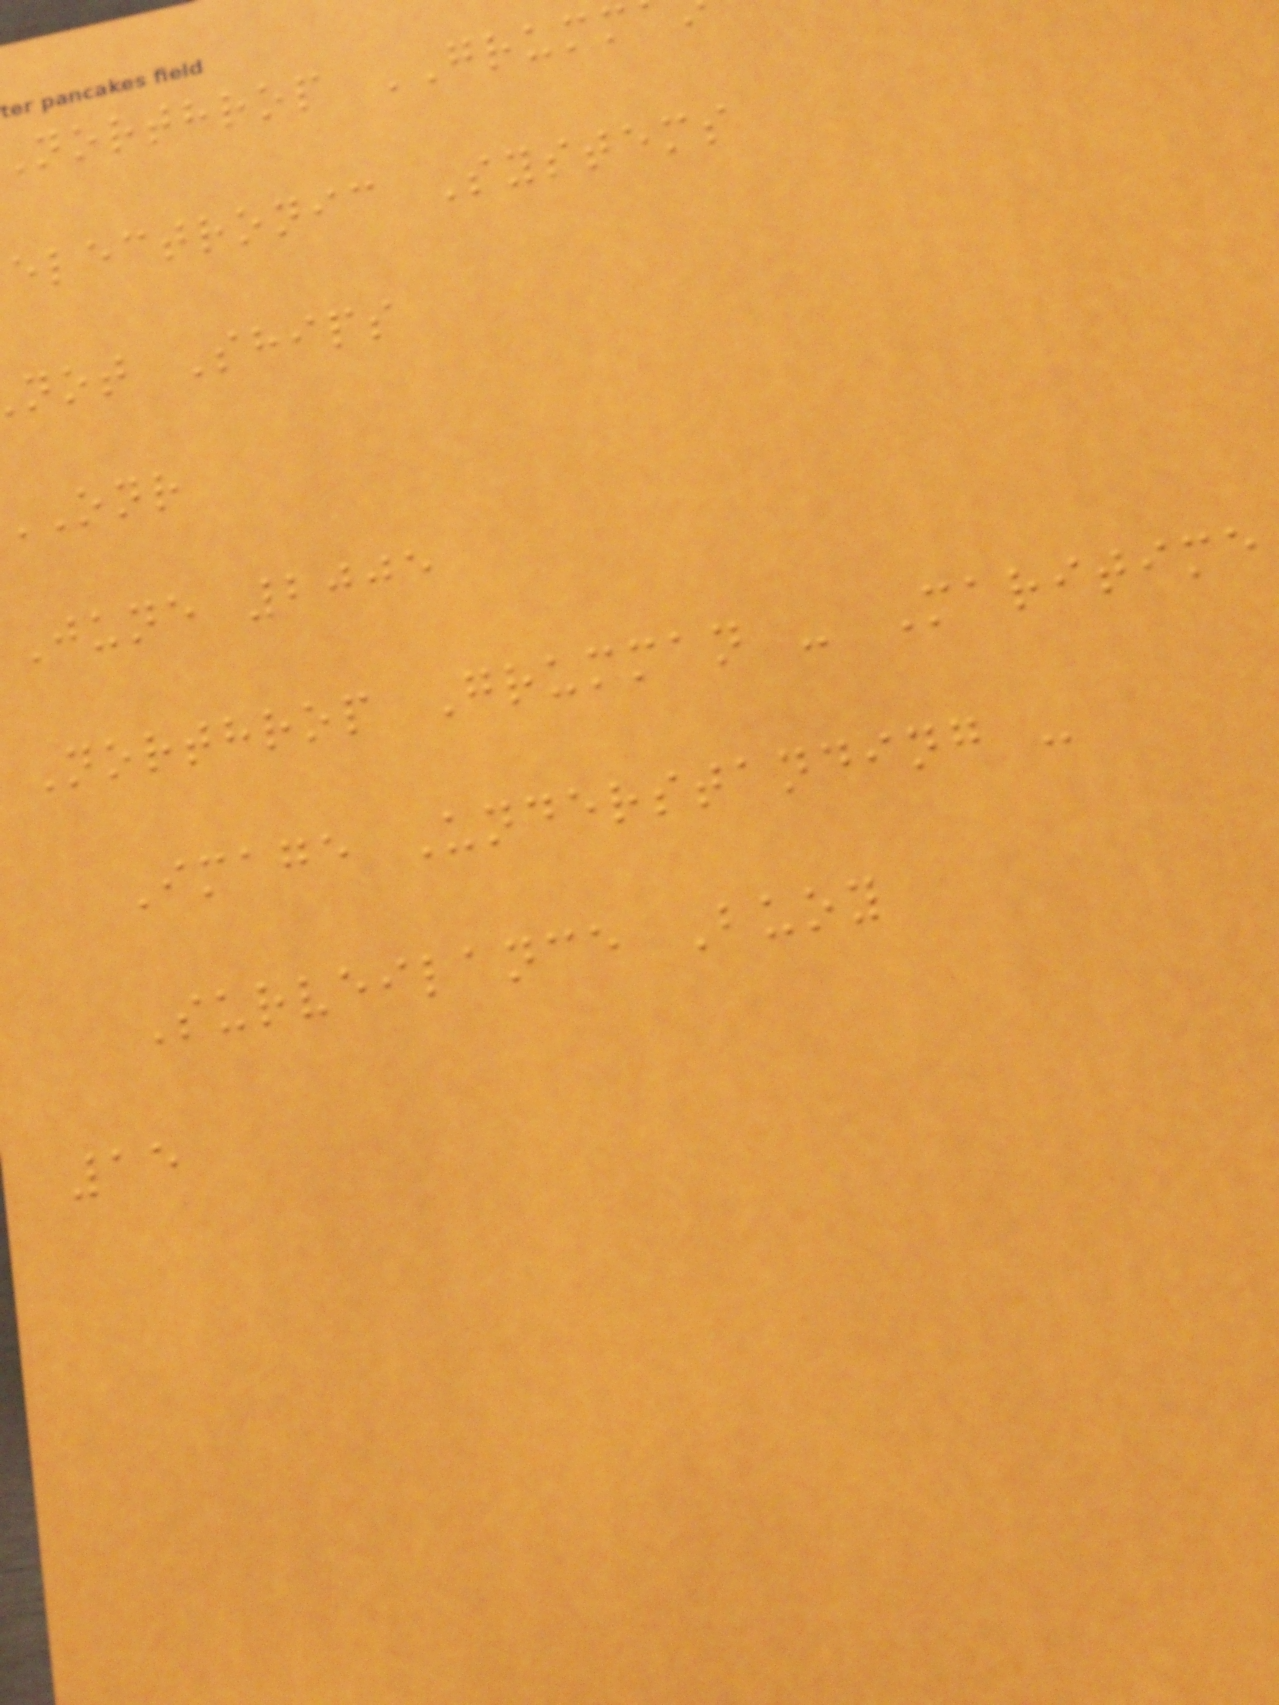northrop GRUMM
electronic Systems
not Ships
June 2005
Northrop Grumman - Maritime
Image Understanding -
Surveilance Buoy
15
